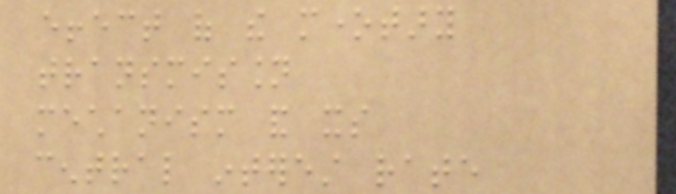effect of the monetary
transmission
mechanism and its
central interest rate
